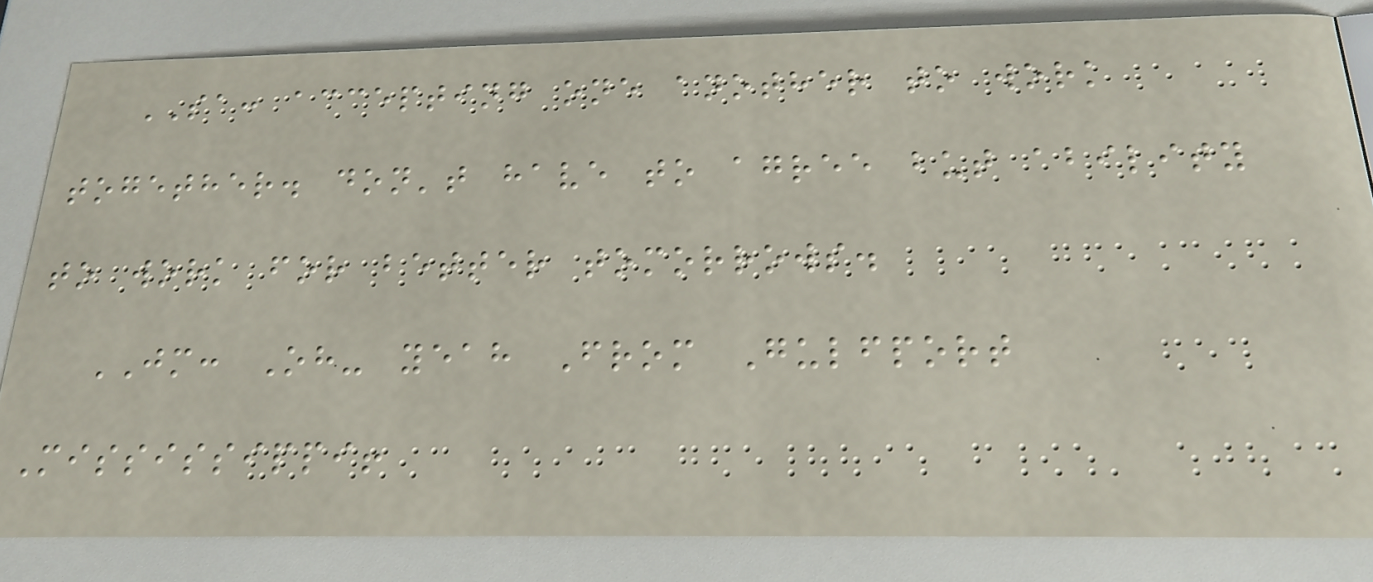SA: accepting one another to work
together. don't have to agree but ability
to work for better tomorrows.
JM: Oh- yeah From Gulfport
Mississippi!
